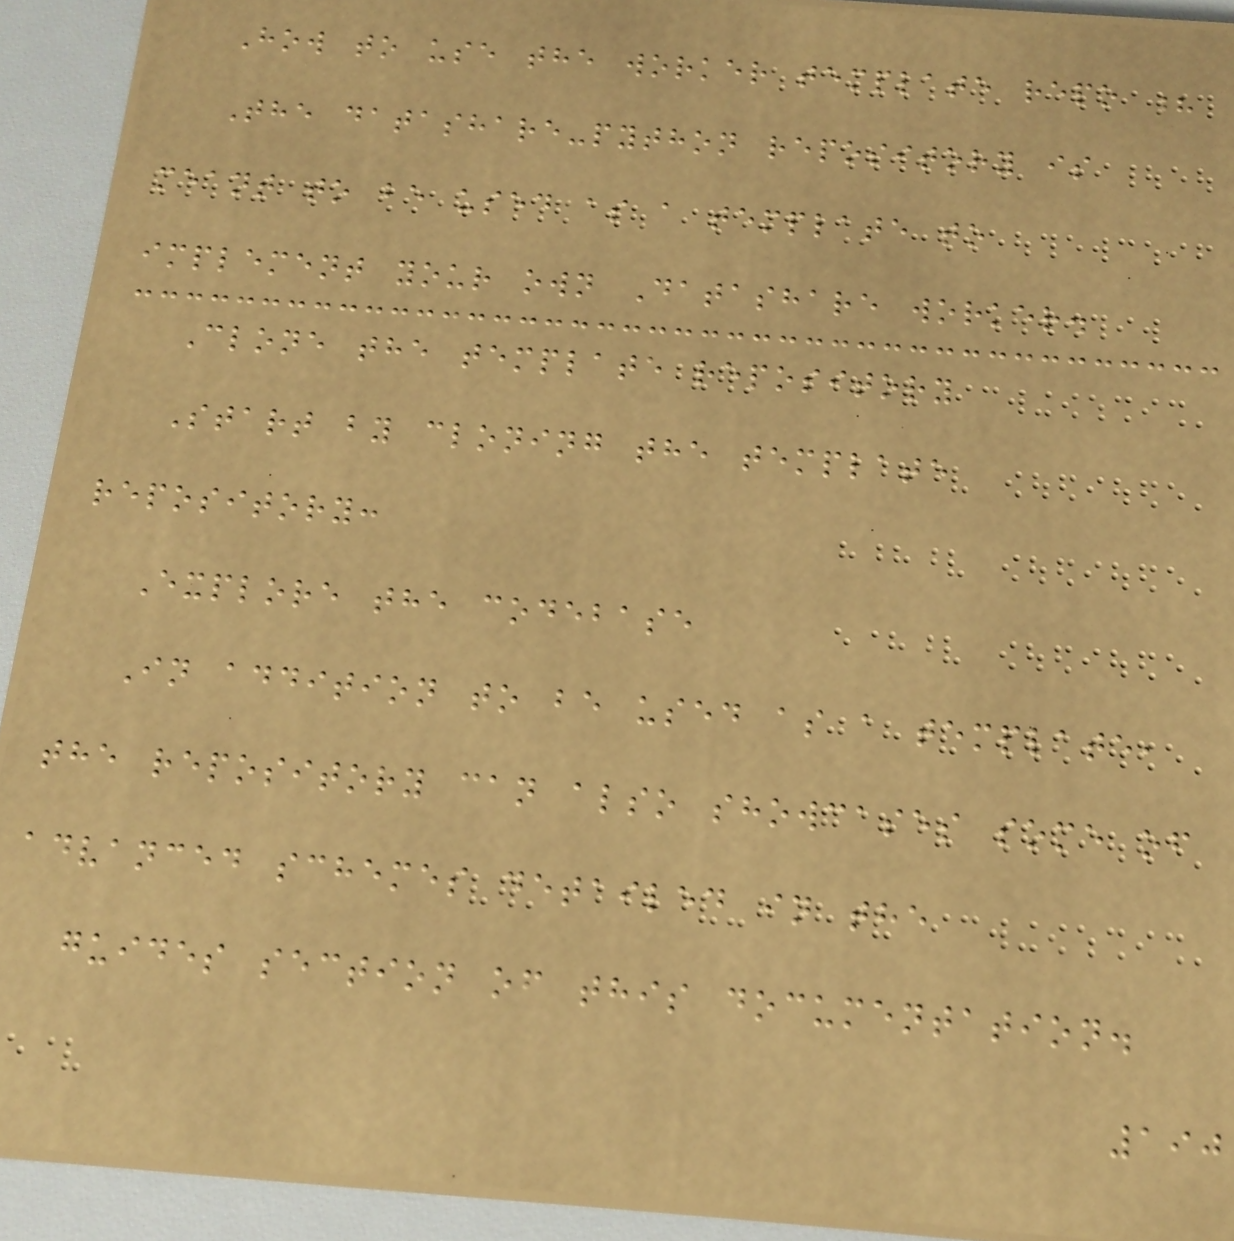How to use the worker template repo ?
The datashare-python repository is
meant to be used as a template to
implement your own Datashare worker.
Clone the template repository
Start by cloning the template
repository:
Explore the codebase
In addition to be used as a template,
the repository can also showcases some of
advanced schemes detailed in the
guides section of this documentation.
190
